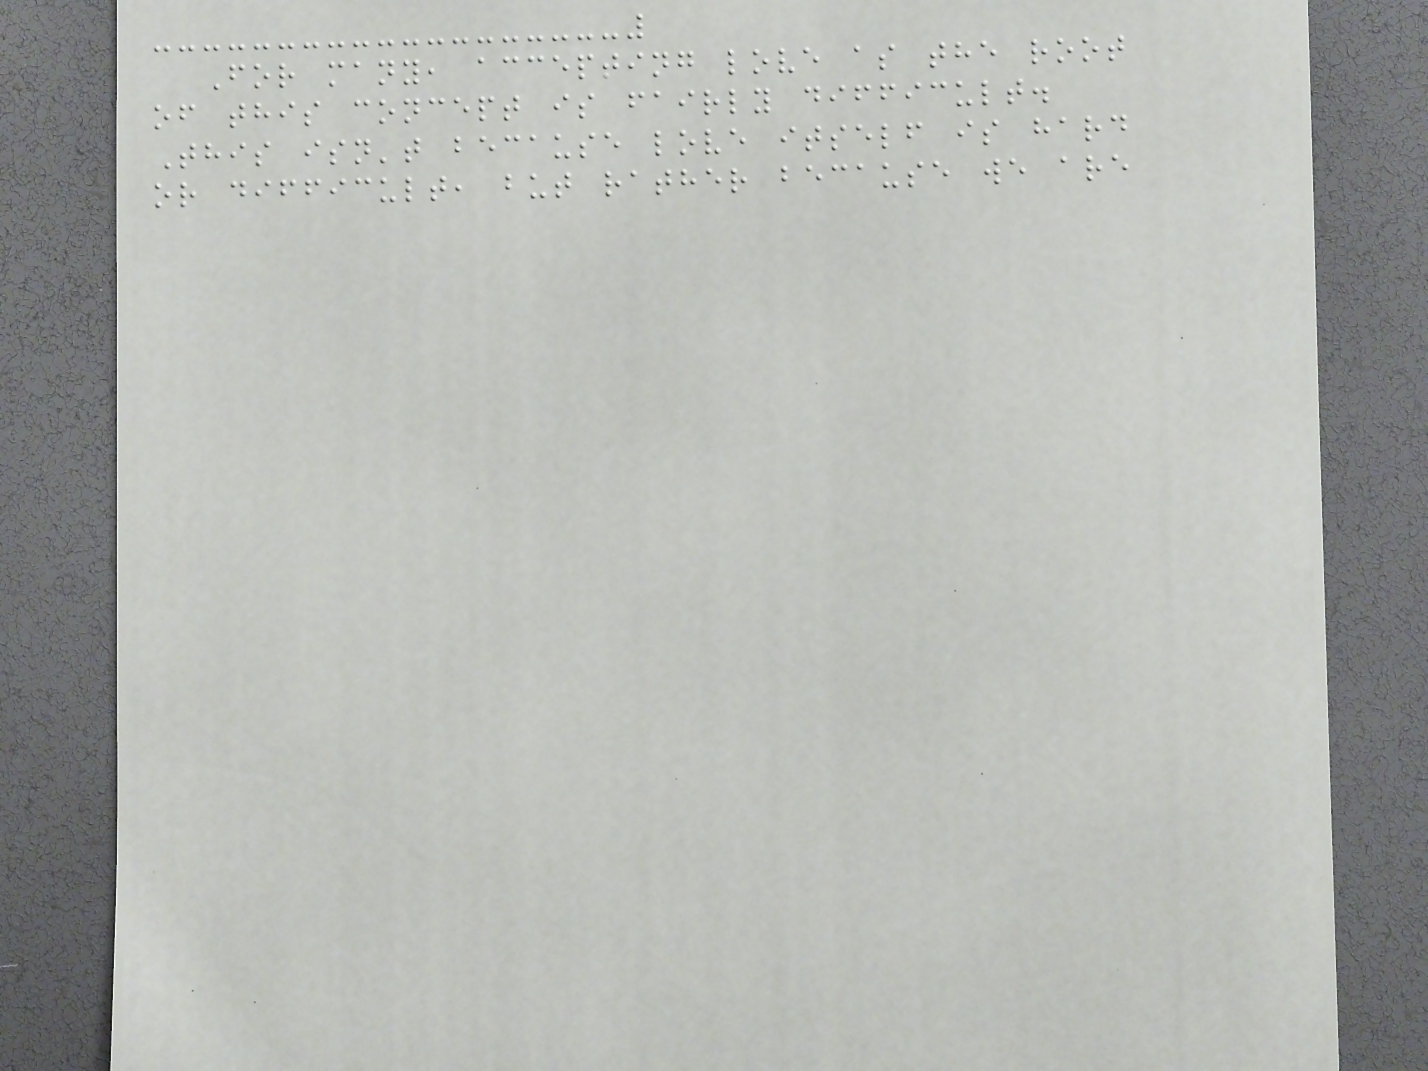For many, accepting love as the root
of this concept is fairly difficult.
This isn't because love itself is hard
or difficult, but rather because we are
